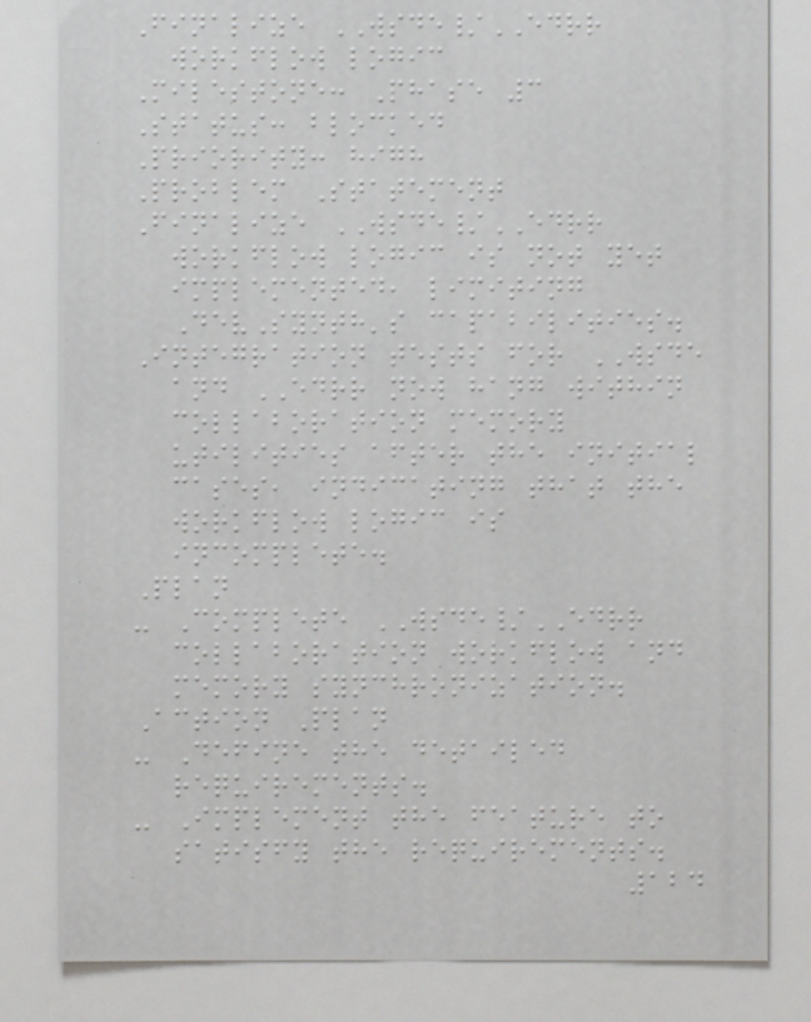Finalize WSDE/EDRR
workflow logic
Milestone: Phase 3
Status: blocked
Priority: high
Problem Statement
Finalize WSDE/EDRR
workflow logic is not yet
implemented, limiting
DevSynth's capabilities.
Integration tests for WSDE
and EDRR now hang within
collaboration memory
utilities after the initial
cases, indicating that the
workflow logic is
incomplete.
Plan
- Complete WSDE/EDRR
collaboration workflow and
memory synchronization.
Action Plan
- Define the detailed
requirements.
- Implement the feature to
satisfy the requirements.
124
